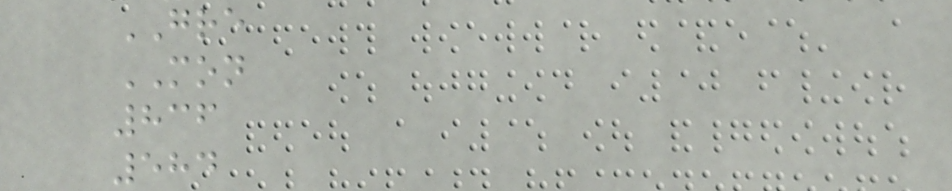GRE
MON
836
584
